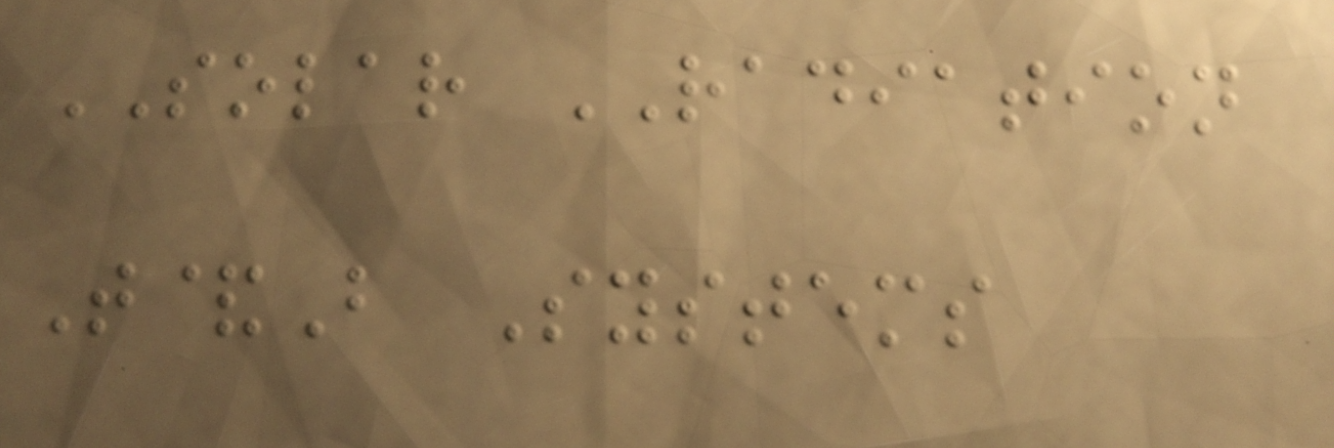SOLAR RADIATION
T&B Systems
